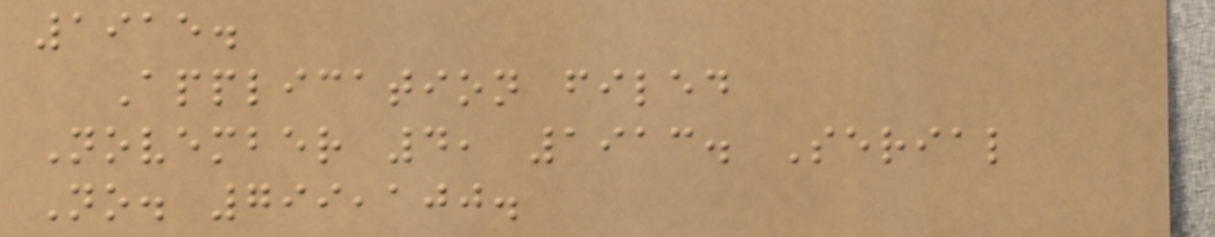1915.
Application filed
November 4, 1913. Serial
No. 799,100.
